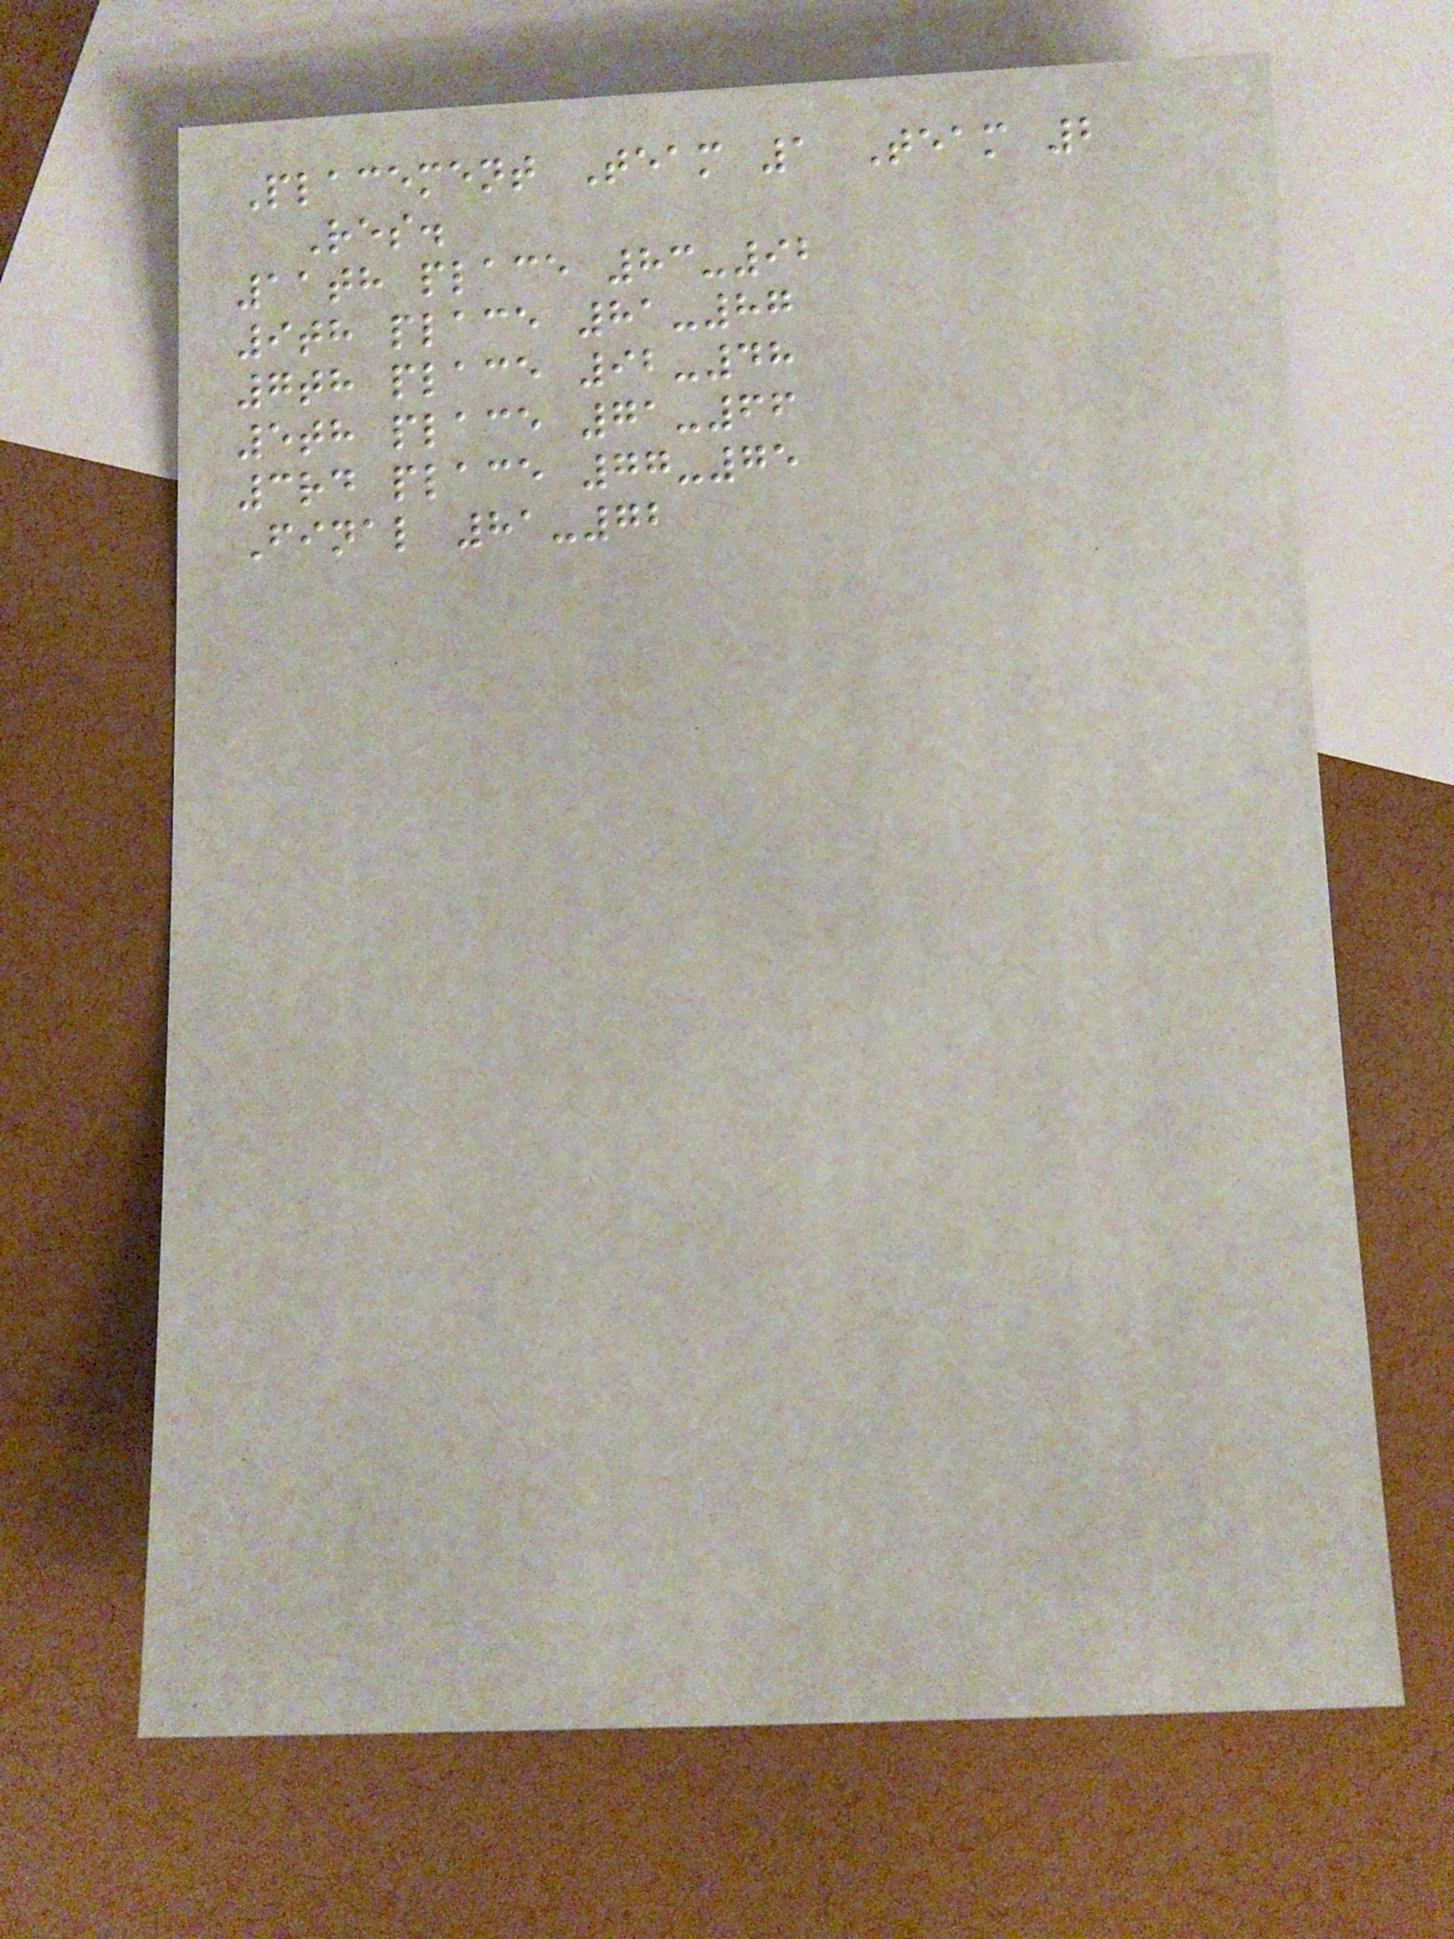Placement Team 1 Team 2
Res.
11th place 83-92
9th place 81-87
7th place 92-48
5th place 71-66
3rd place 77-75
Final 81-72
